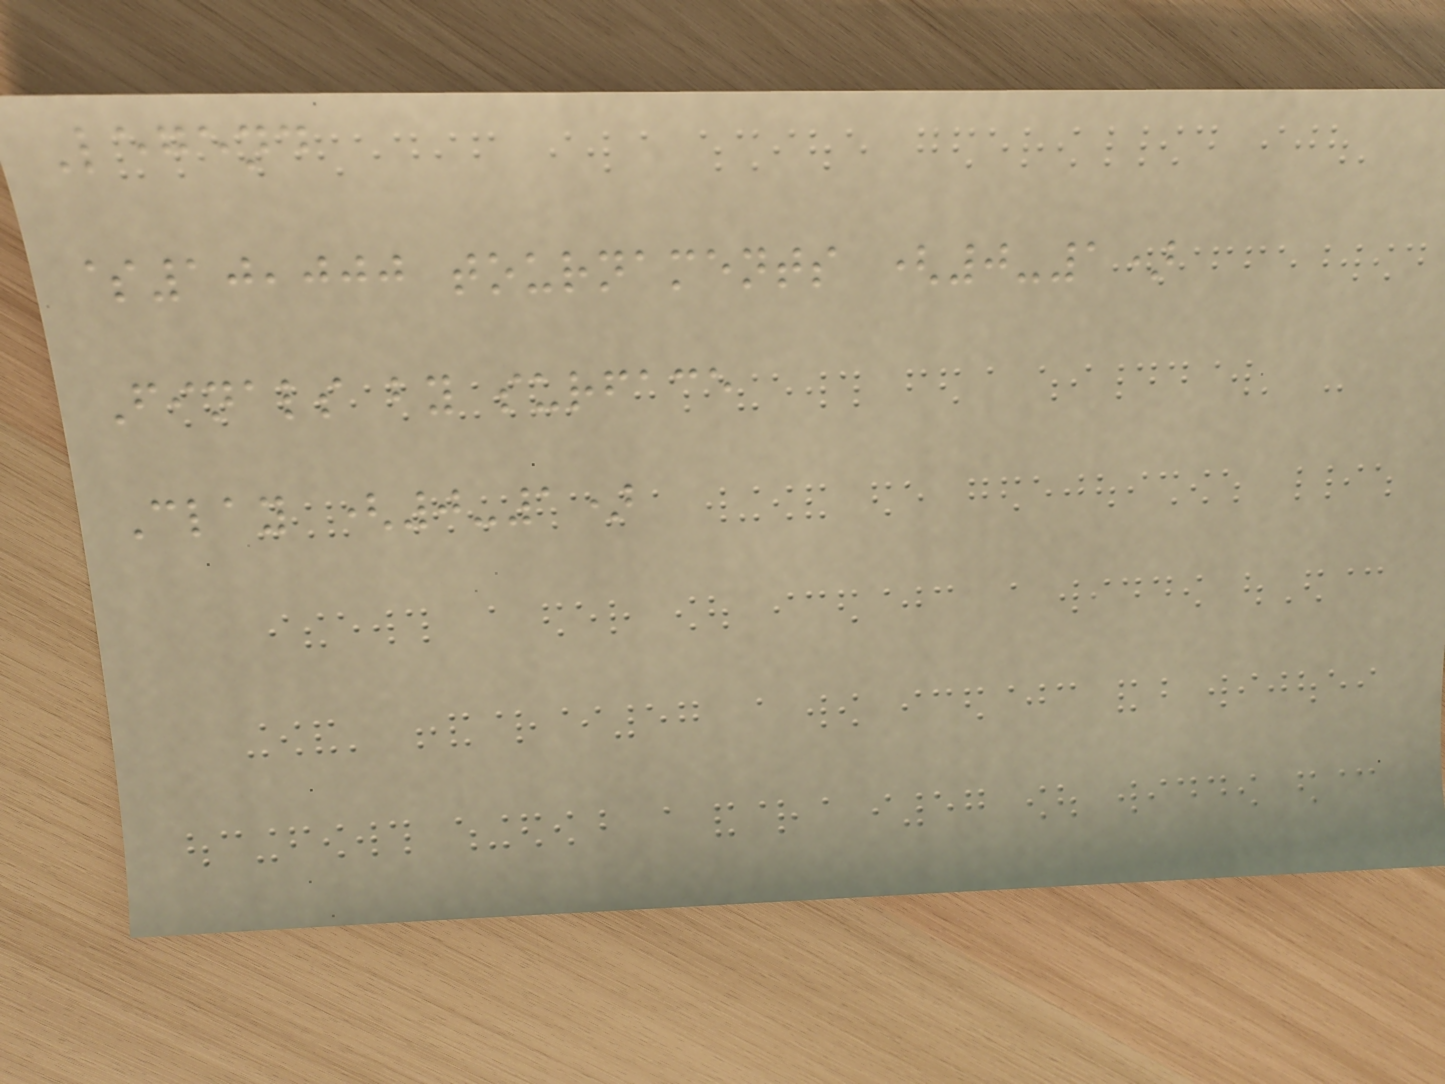Legend
$10,000 tournaments (0-1)
Finals by surface
Clay (0-1)
